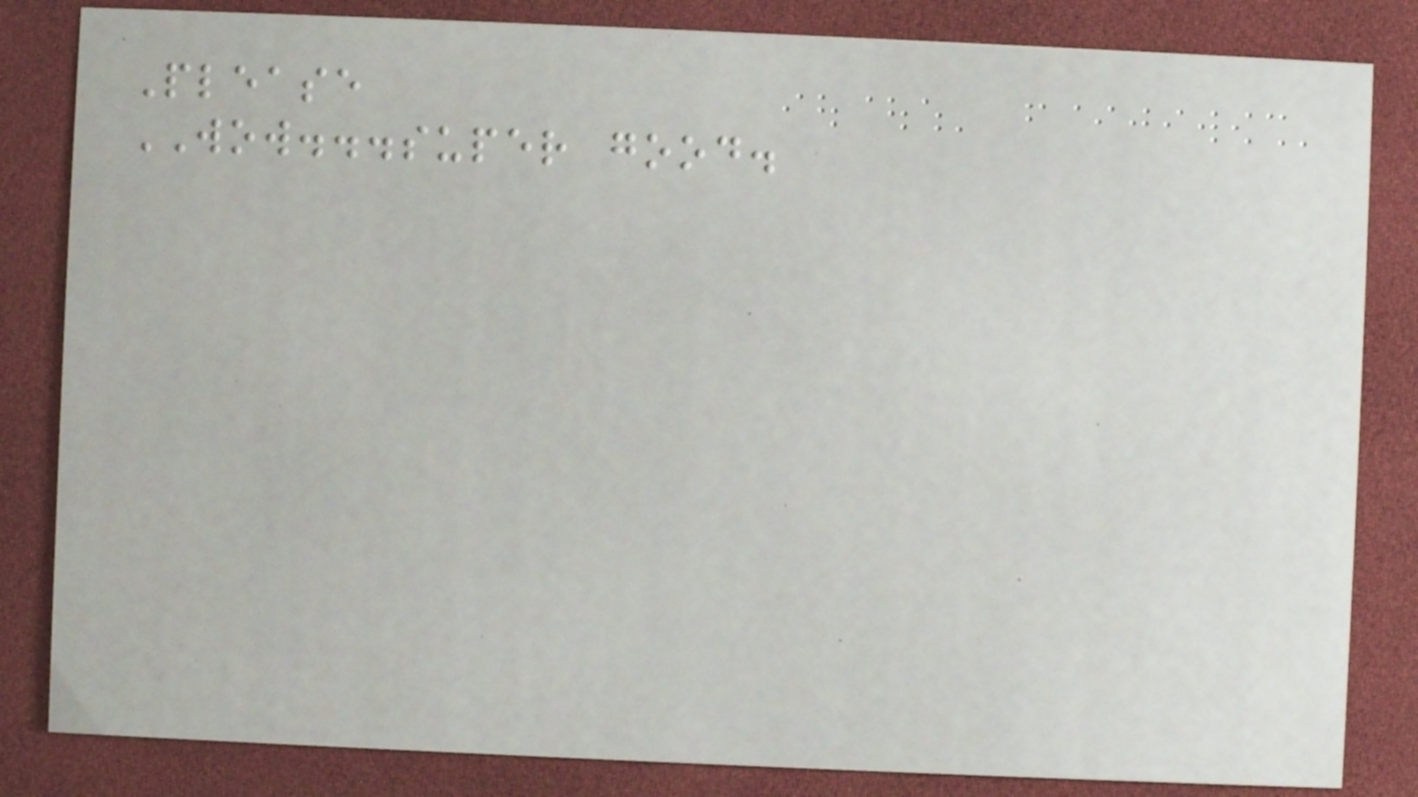Please
WOW...super good.
